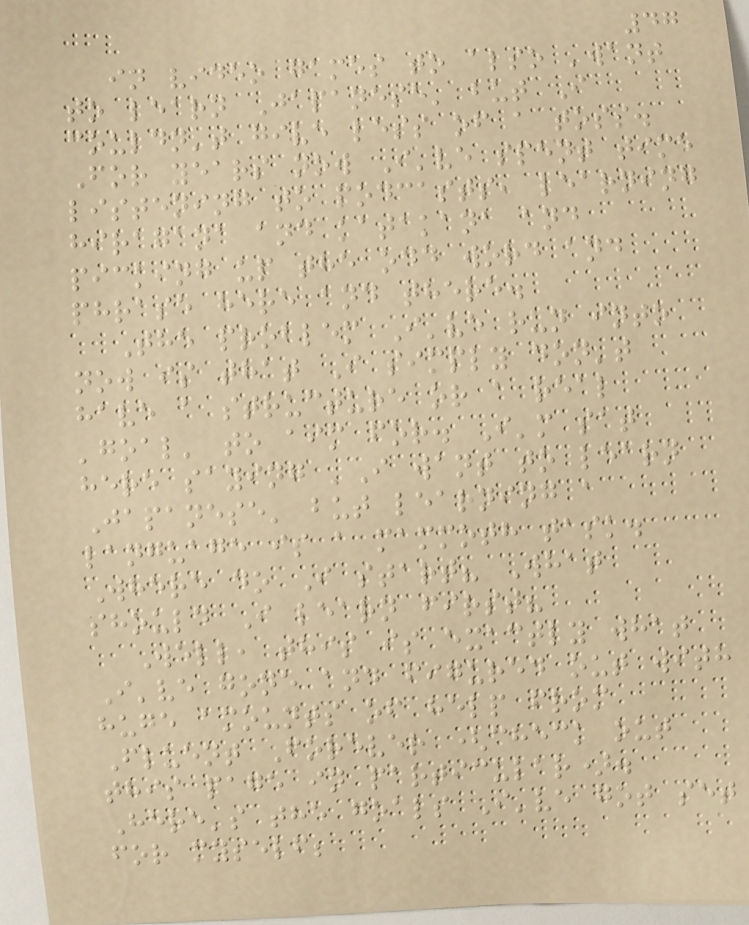47
in video games to also 'want
to learn Japanese' but I
couldn't give less of a toss.
For years now I've spent time
listening to podcasts, learning
hiragana and katakana and
picking up the odd word and
phrase here and there.
The problem I've run into
now is that I simply don't
have a structure or a real
'goal' to aim for. I'm sat
here saying 'I want to learn
Japanese' but learning a
language is a mammoth task.
Where do I start? What
should I learn first?
Well, this is exactly what
I've gone and figured out with
huge amounts of help from
Fluent Forever (check out
this page in particular).
Here's the goals I've got set
for myself;
